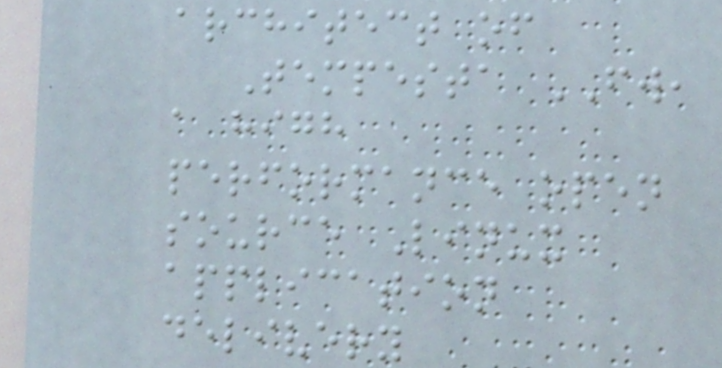architect of
Tempesta FW,
a high
performance open
source Linux
application
delivery
